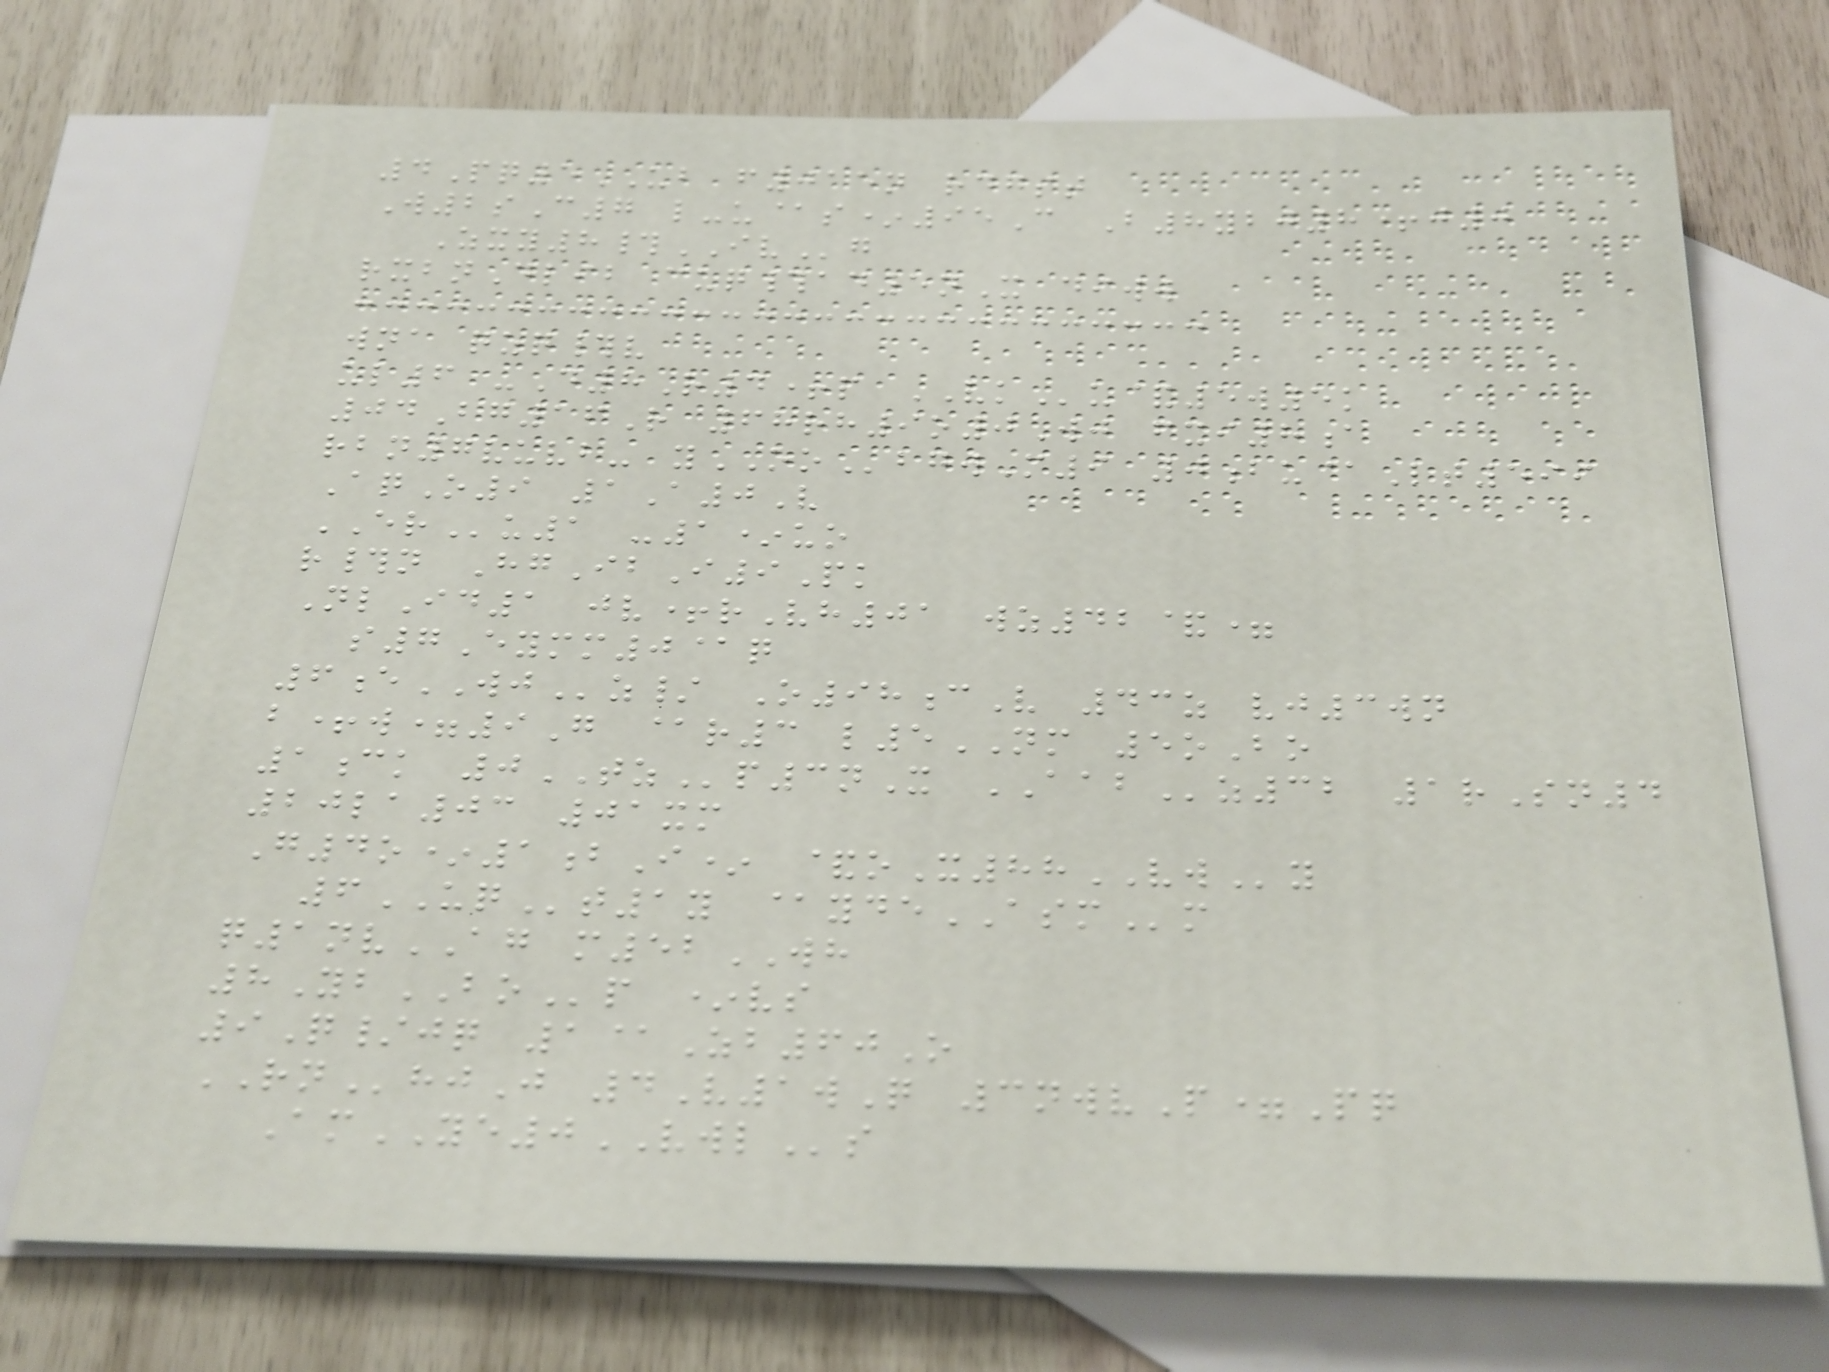4Pq5UB f015n rdgst
W2sC7 l-u@s*95C B8ybj8+j0
Zxy8#IVg
rxbnDlib cuq#ad5nX diww
wna qzq#v
ul6 -D8R4+p VKu&5w5k
04Bg16R 68rh9o0Wj fxi8a
rbn7vuvb- yOObgwM9 0bu@Lt599
AqO9 1A0V
ERu1 -1*uo
r#n HgIbI9Pk
NlId1 jv+rVh01 wz42&=
s7Eymm0@q
6eWJz/ O98cV 43z vj3wn
b+w=9G @r3 l5NM 5oBo
1ck 0TZp3nX AABz32 1rSn4
20la03 01xm
G4o*1bI* &oX88VWy
6UQt1y @ydeASMm
q1nvAG m52WH
8YbBOp *vs
9Q/jq 1@Zb60O
RNhjJ 4V1wQ 3nwvP=Pq
AmYE0VWLs
